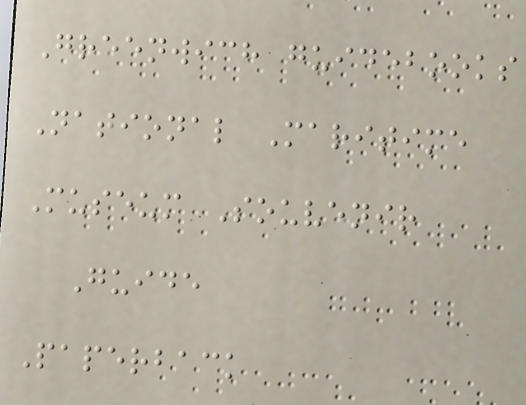Greenwich guidebooks
National Maritime
Museum Souvenir
Guide
Paperback
